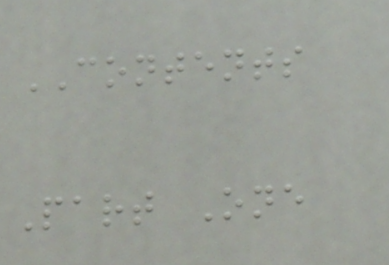CONTENTS
Part One
